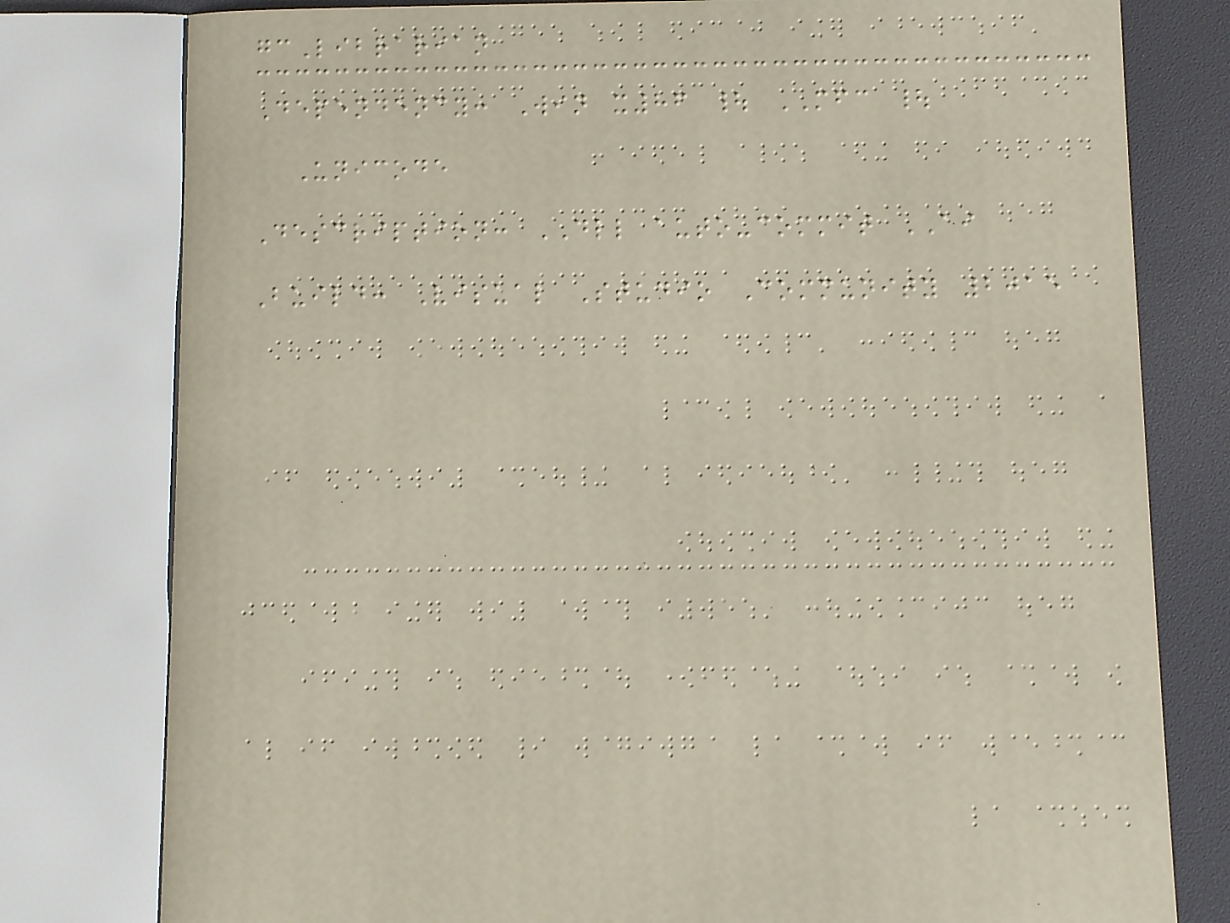gcLibrarian
Dependency: Win x86 | MFC |
Unicode
Description: DLL auto-commit AI
Build: Visual Studio Community 2015
